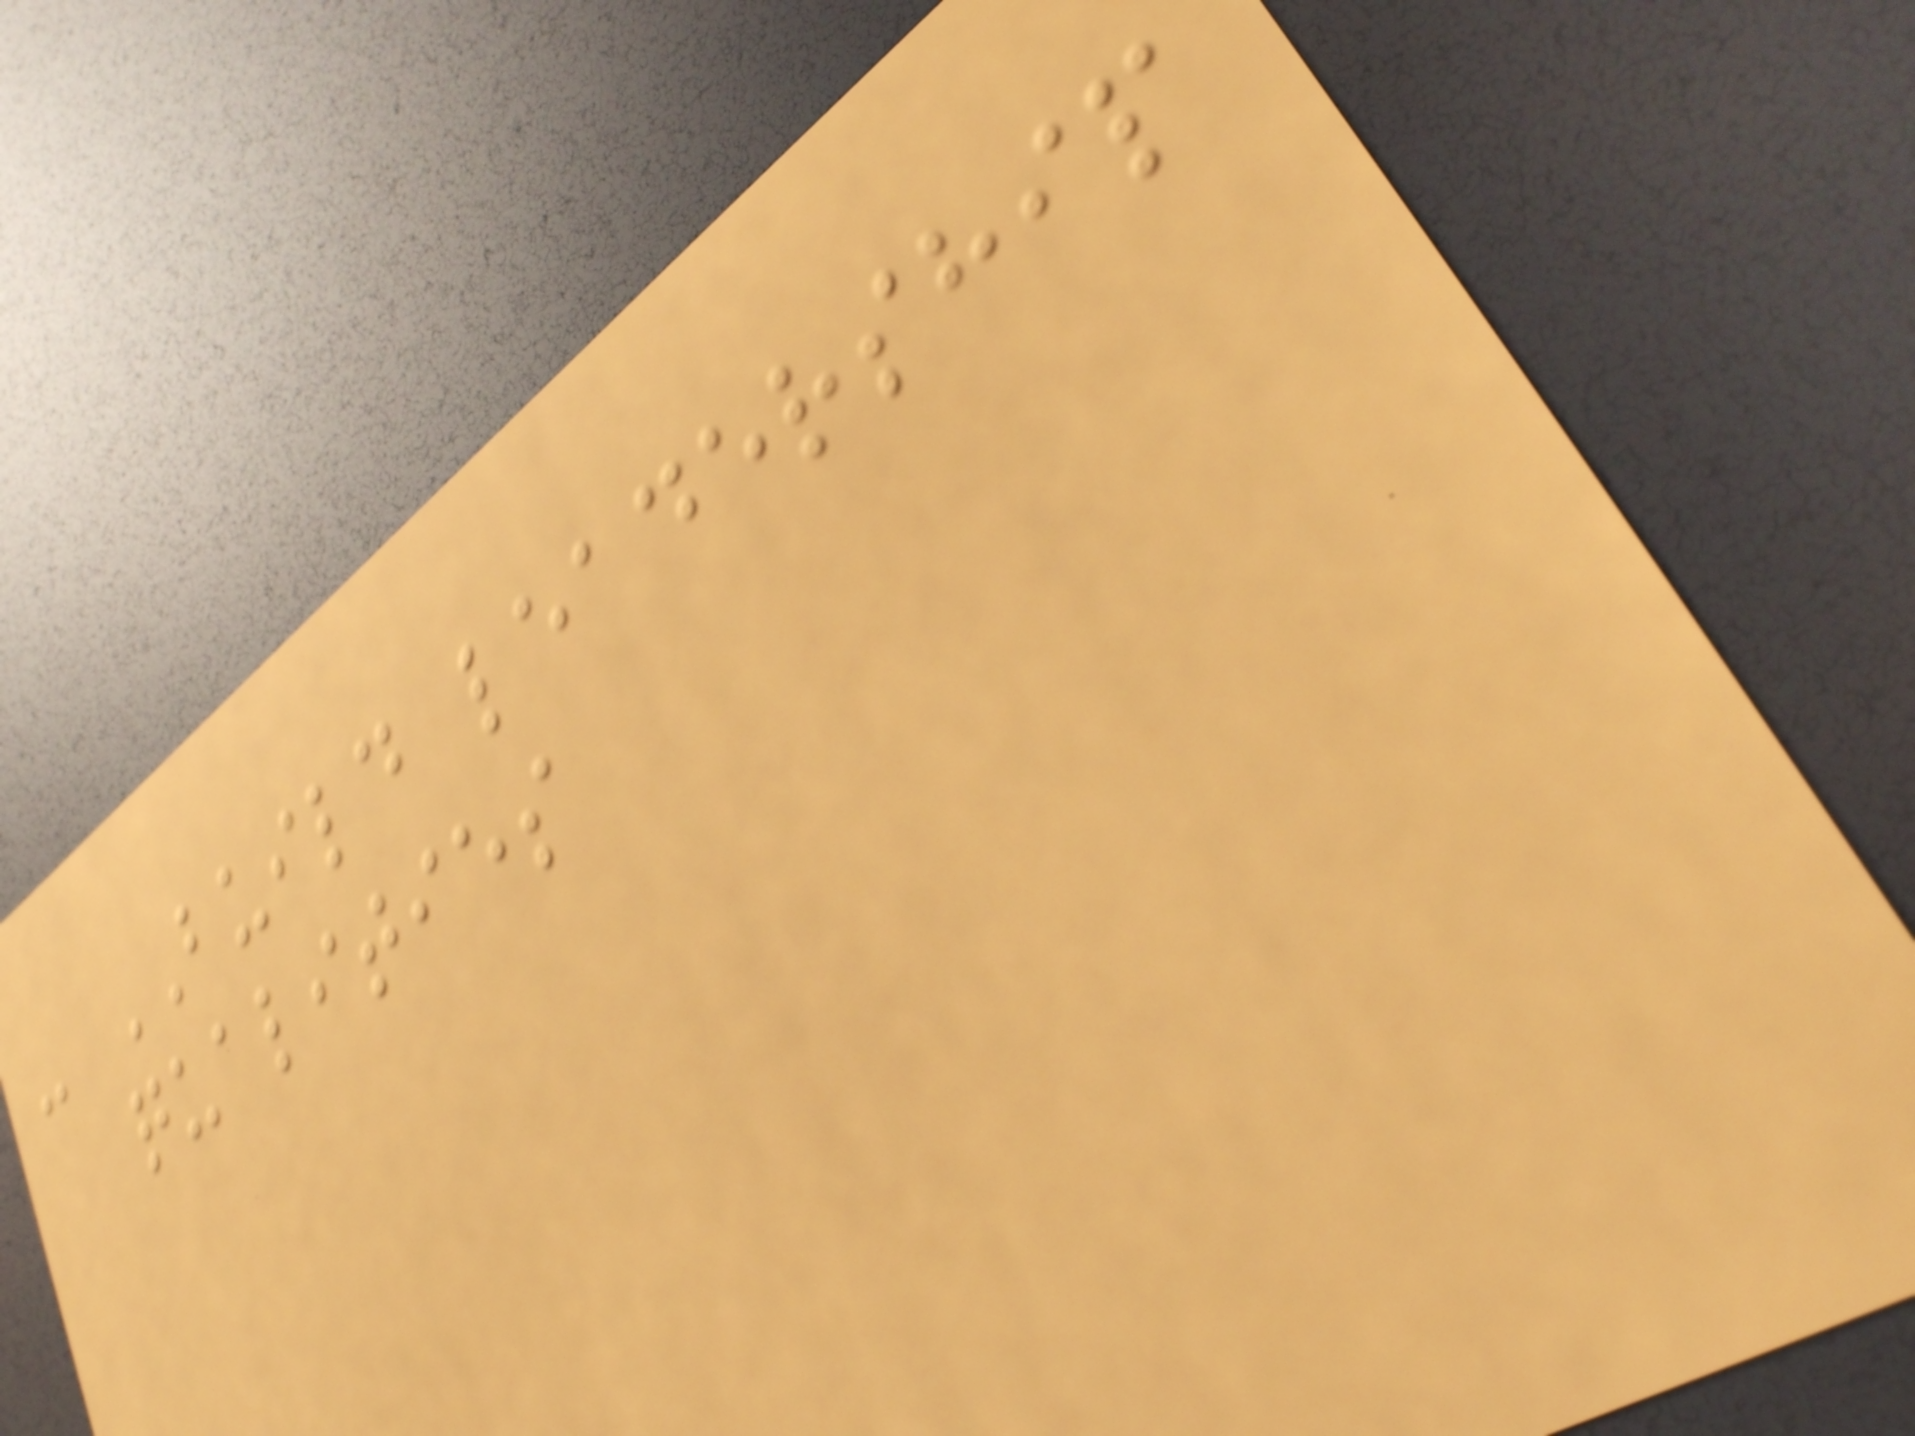- BUILD leadership
qualities
